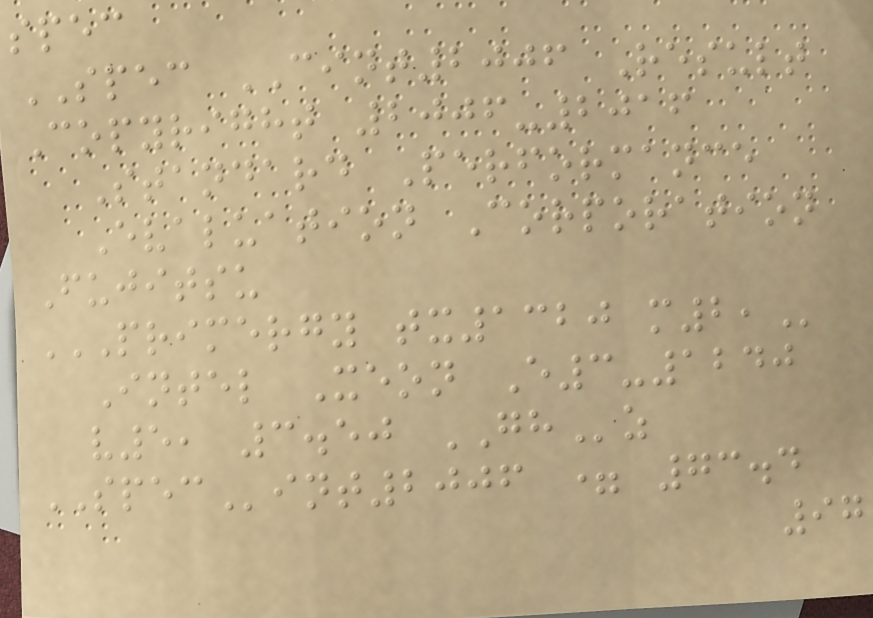spec
SPEC CINT2006 Result
Copyright 2006-2016
Standard Performance
Evaluation Corporation
Fujitsu
PRIMERGY TX1320 M2,
Intel Xeon E3-1240
v5, 3.50 GHz
SPECint2006 = 73.4
97
